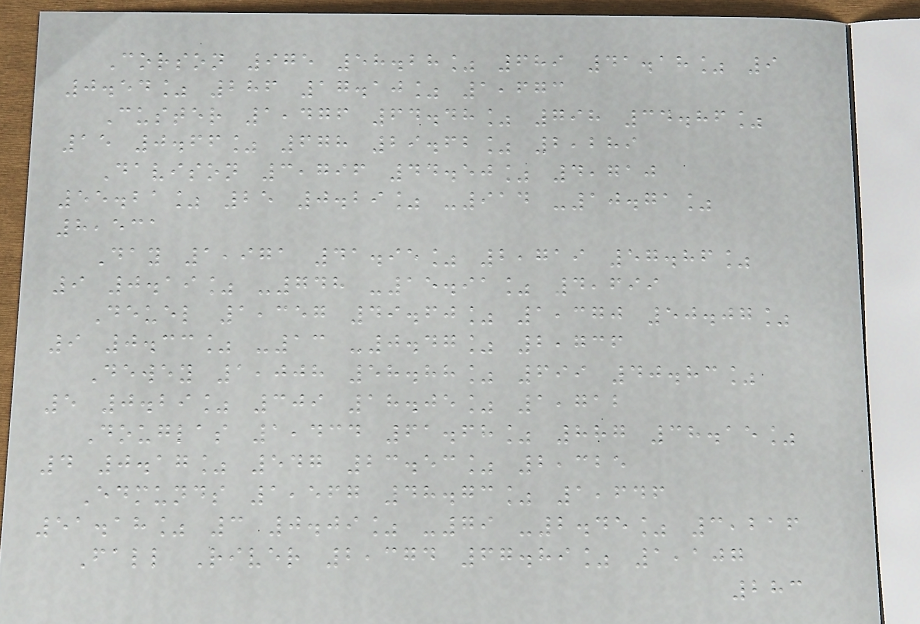Corson 975 58.28% 689 41.18% 9
0.54% 286 17.10% 1,673
Custer 1,476 64.48% 798 34.86%
15 0.66% 678 29.62% 2,289
Davison 3,796 44.50% 4,710
55.21% 25 0.29% -914 -10.71%
8,531
Day 1,971 41.95% 2,719 57.86%
9 0.19% -748 -15.91% 4,699
Deuel 1,357 49.60% 1,370 50.07%
9 0.33% -13 -0.47% 2,736
Dewey 1,008 58.88% 699 40.83%
5 0.29% 309 18.05% 1,712
Douglas 1,434 61.68% 887 38.15%
4 0.17% 547 23.53% 2,325
Edmunds 1,567 48.73% 1,646
51.18% 3 0.09% -79 -2.45% 3,216
Fall River 2,374 67.89% 1,107
283
